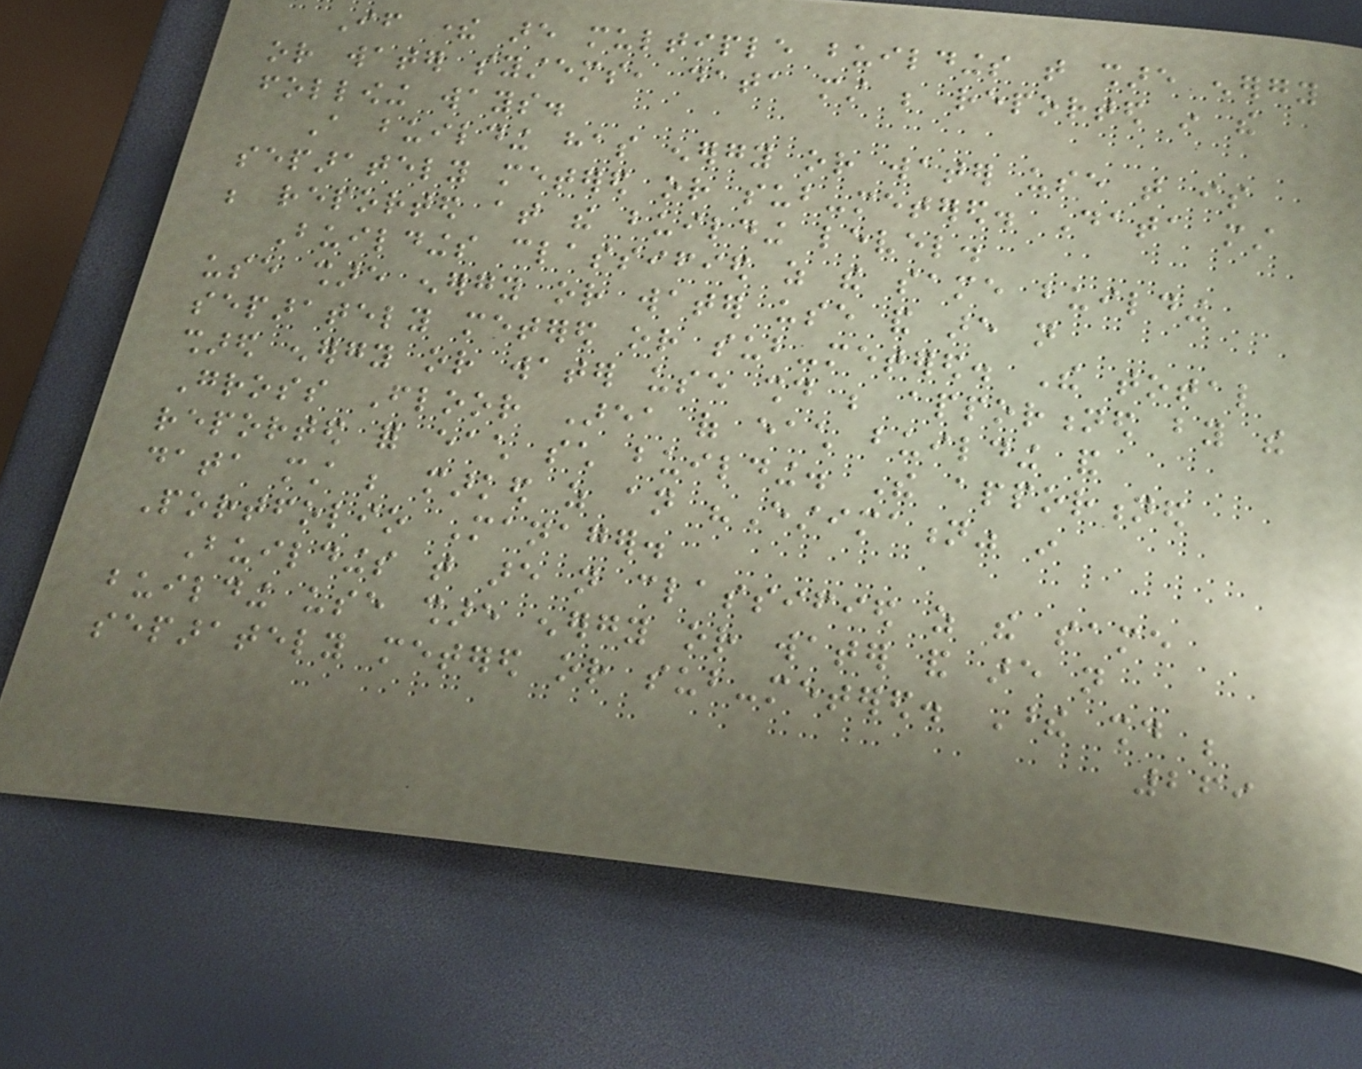If there are multiple buildings that share energy
or water systems, data must be reported in the
following ways.
A building has energy or water use that is
separately metered or sub-metered. Data must
be reported at the building level.
Buildings classified as the same building
use share energy or water use and are not
separately metered or sub-metered. The total
shared energy or water use should be apportioned by the
Gross Floor Area of each building and
reported for each such building. The apportioned
data must be marked as an "Estimation" in
Portfolio Manager.
Buildings that are not classified as the same
building use share energy or water and are not
separately metered or sub-metered. These should be
269
